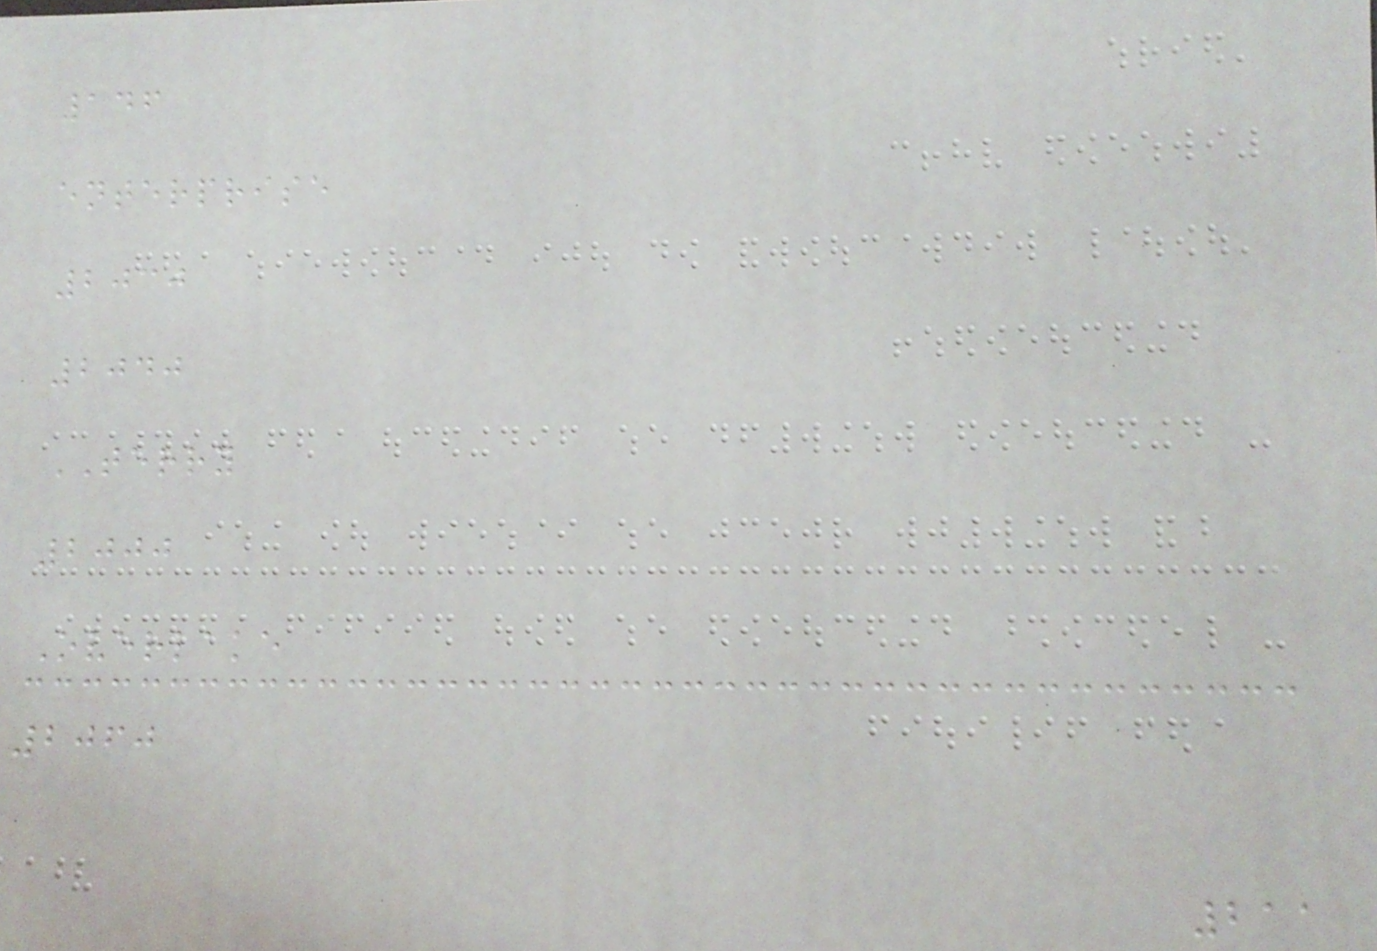146
enterprise
2030
2040
TERRY
2000
Overlake
2060
211
